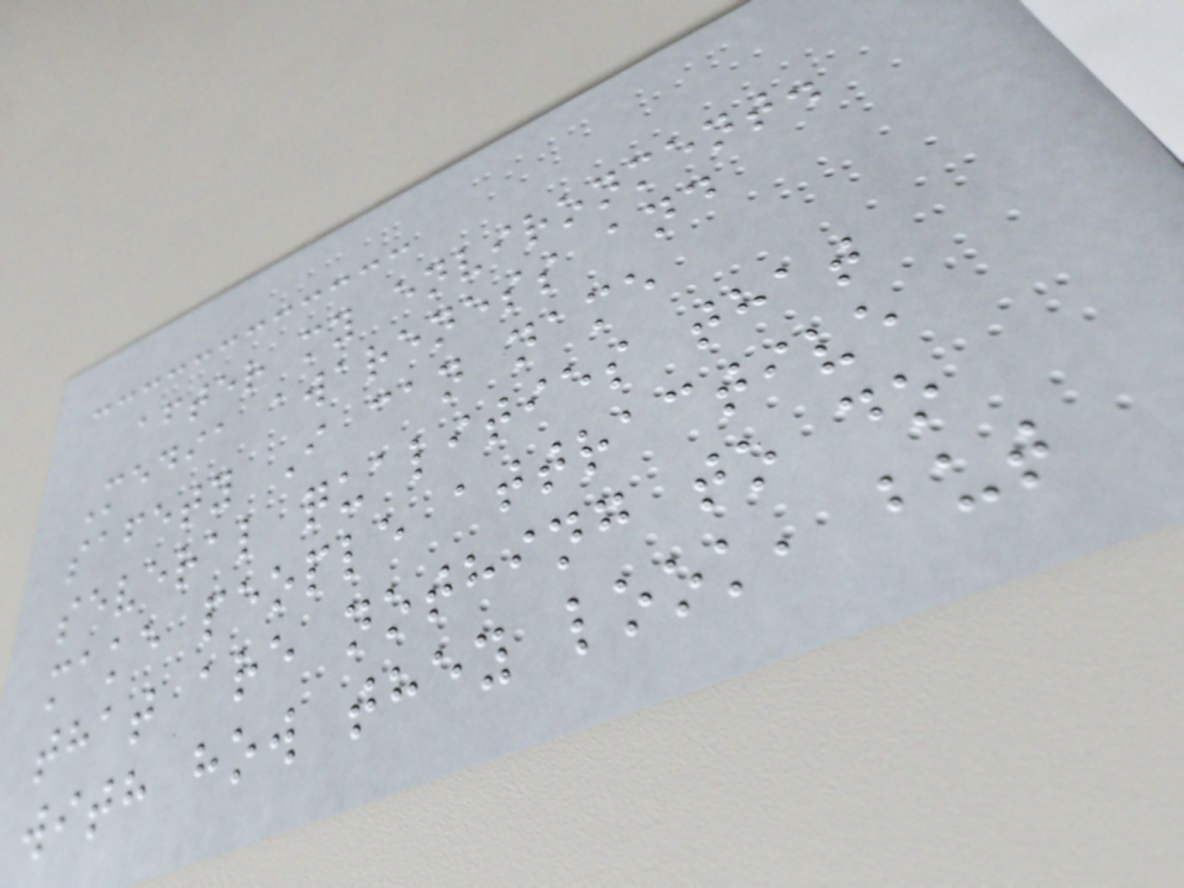after my environment.
Media awareness and
safety I can name
several qualities that
make people attractive
that are nothing to do
with how they look, but
